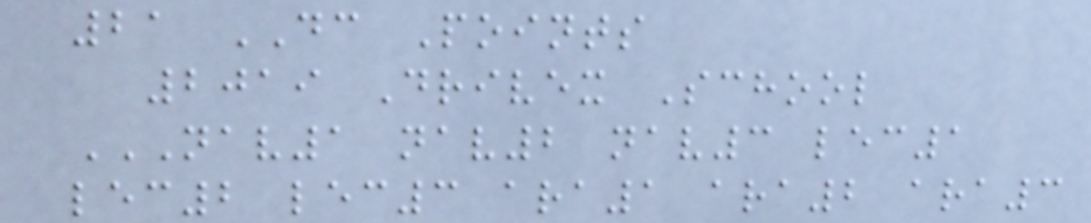21 DC Points
2019 Drivex School
NAV1 NAV2 NAV3 LEC1
LEC2 LEC3 ARA1 ARA2 ARA3
